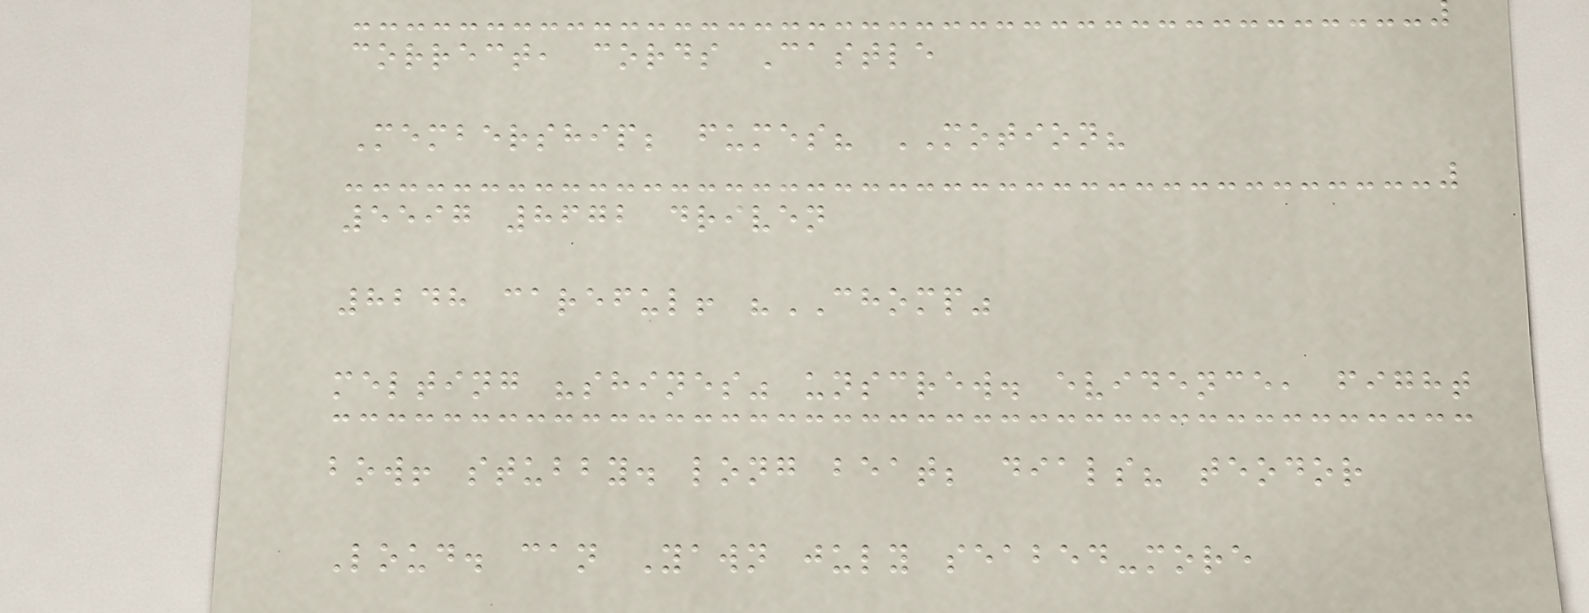correct, cords Castle
Membership; fumes? MOTION?
5597 8672 driven
8248 careful! "CHOMP"
melting "shines" unscrew. evidence, fight
bow! stubby. long beat; dials? teodor
Loud. can Yawn july seabed-more
